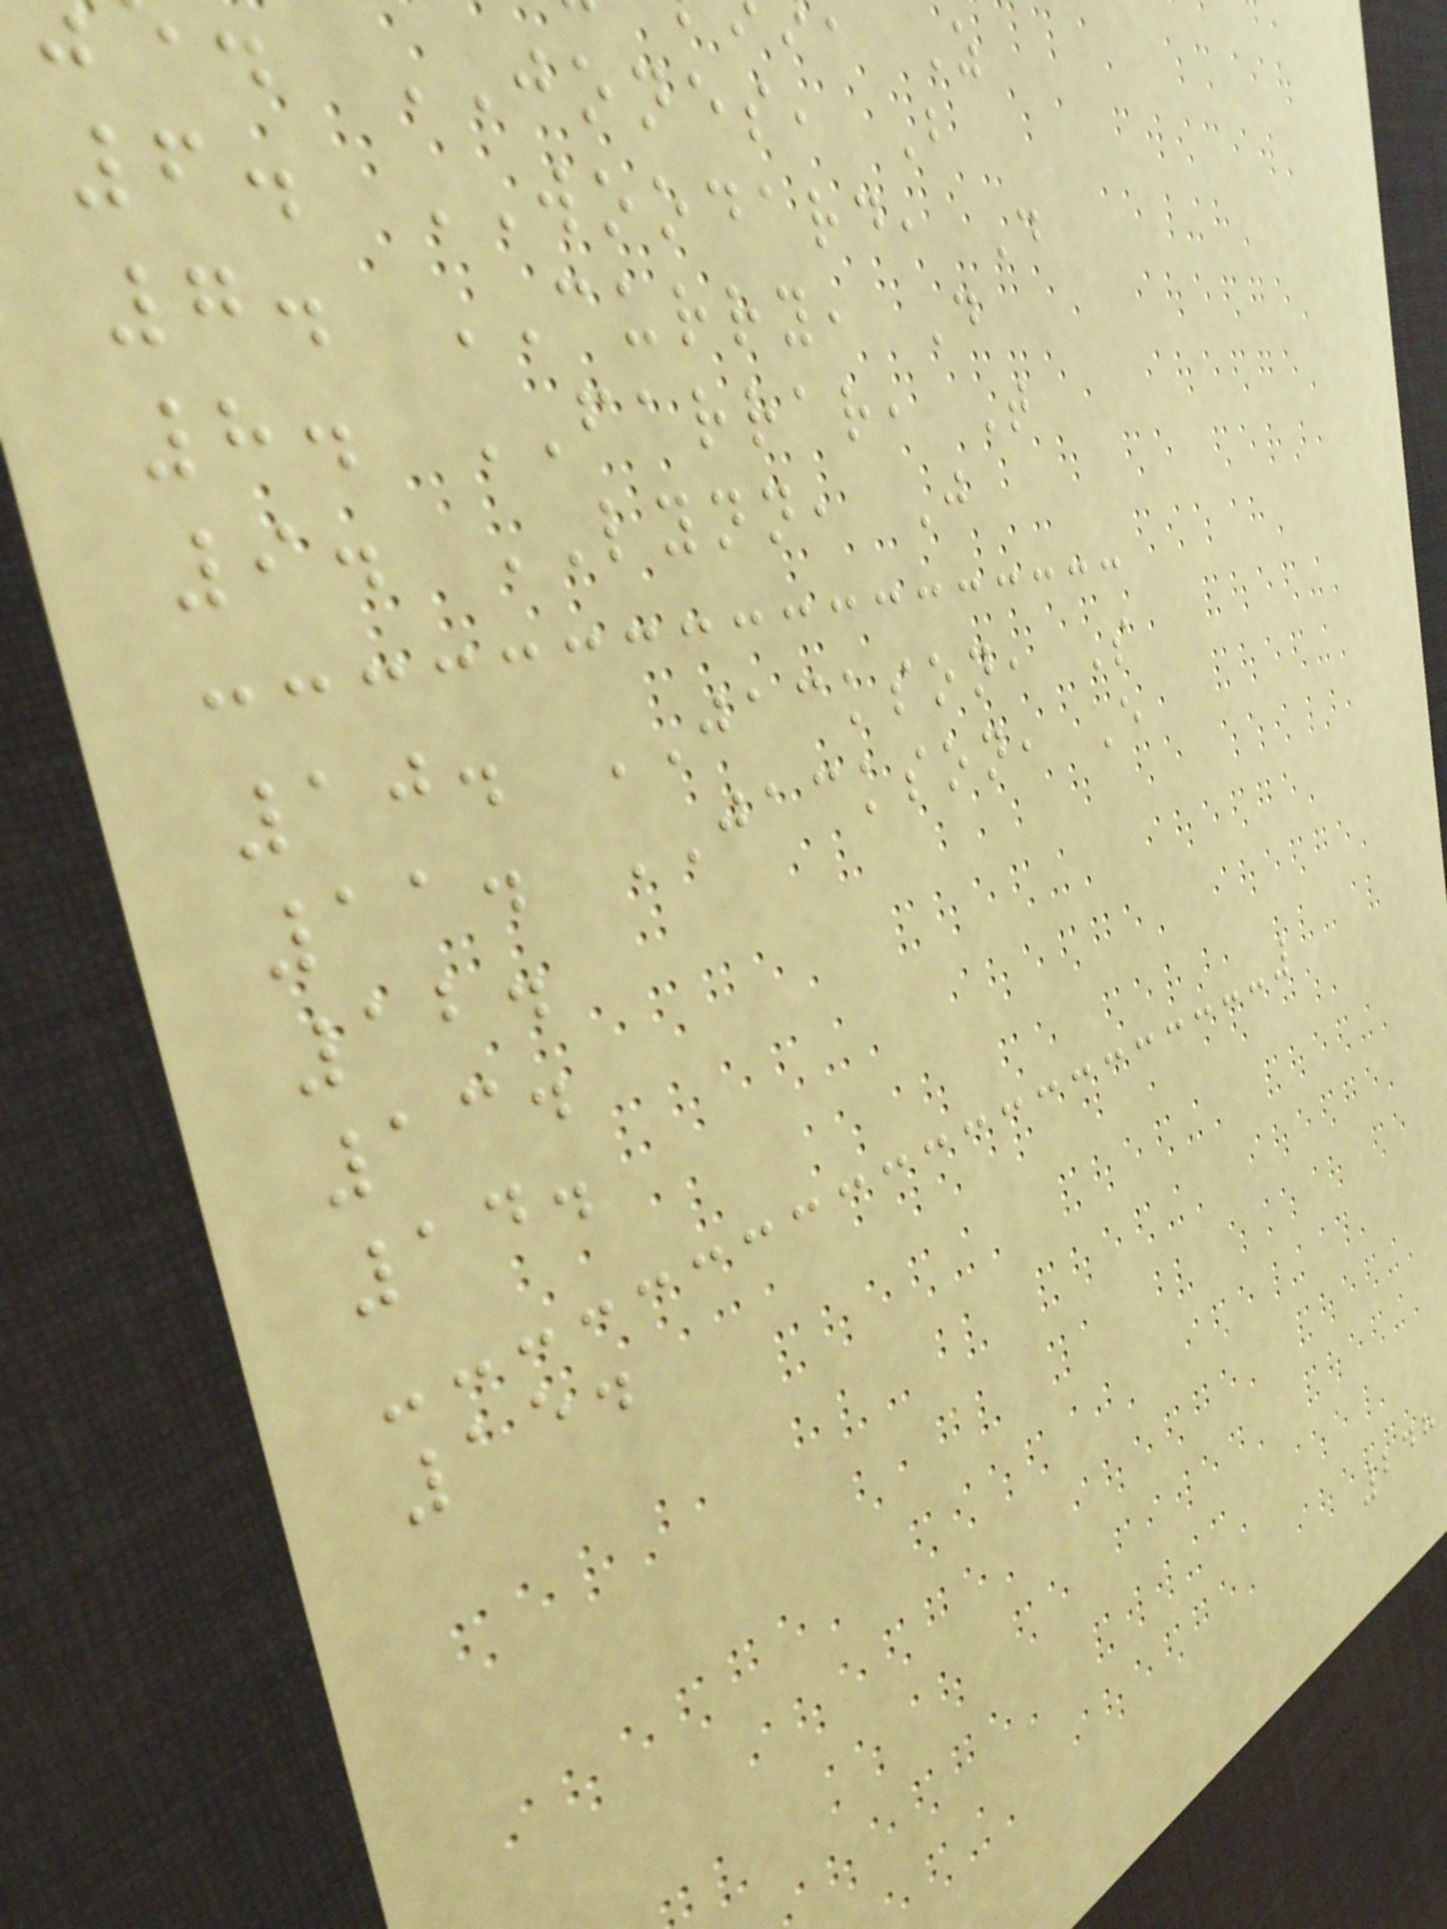JONES, B
6. WOODARD, D
7. CURRY, D
8. FARRAR, T
9. LYNN, J
10. JACKSON, S
11. JACKSON, E
12.
13.
14.
15.
248
